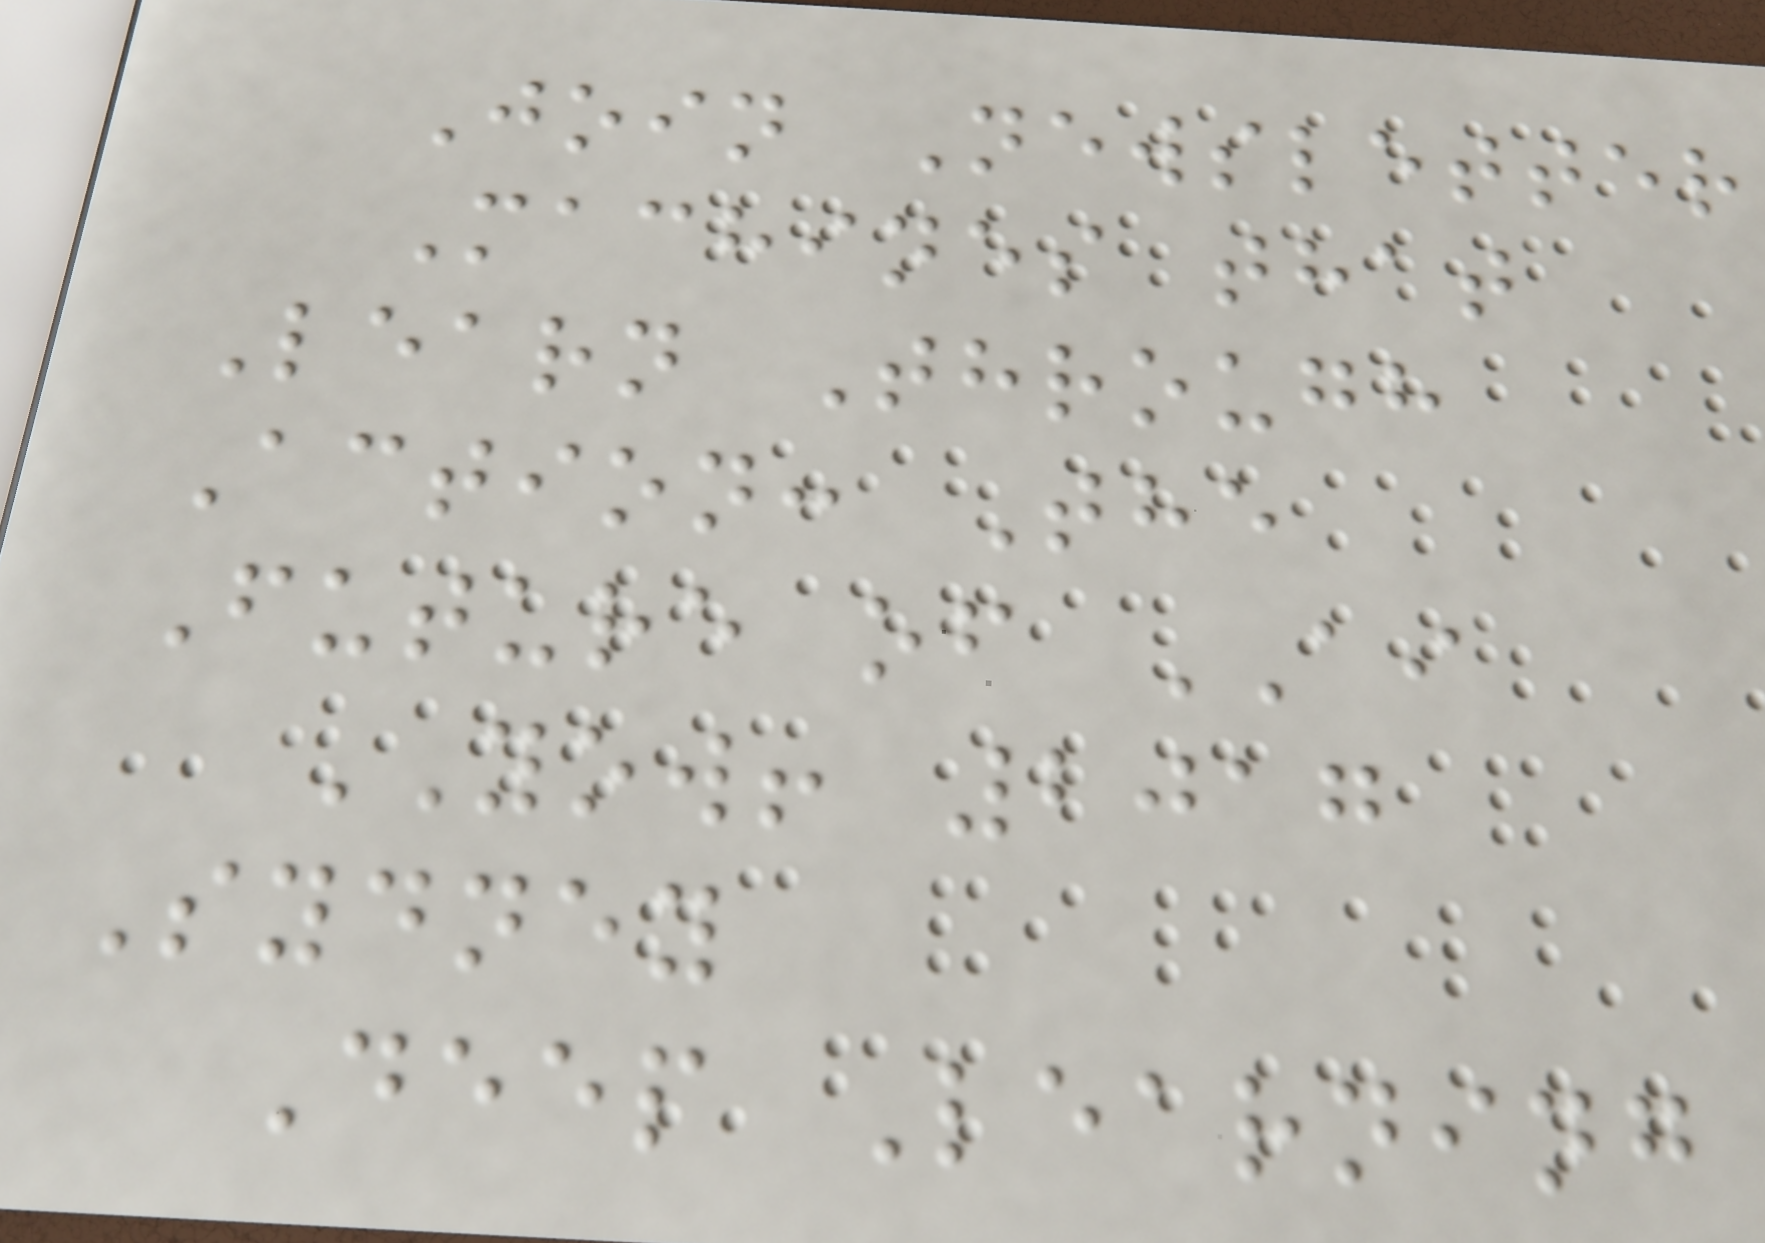Join Newsletter
Machines that
Learn Through
Action: The
Future of AI
YOW! 2017
Sydney
Deep Learning
